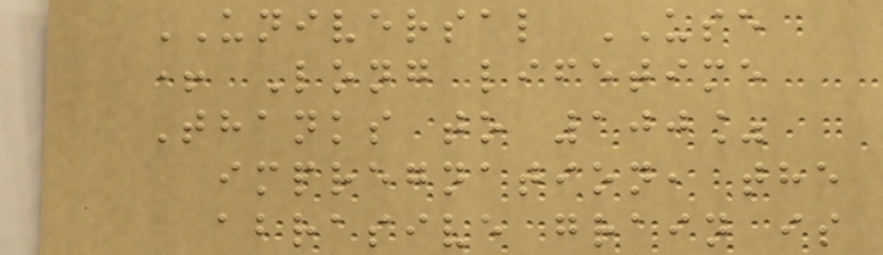UNIVERSAL USE
+ Long lifetime
Thanks to 100%
impregnation, the
abrasive grain is
